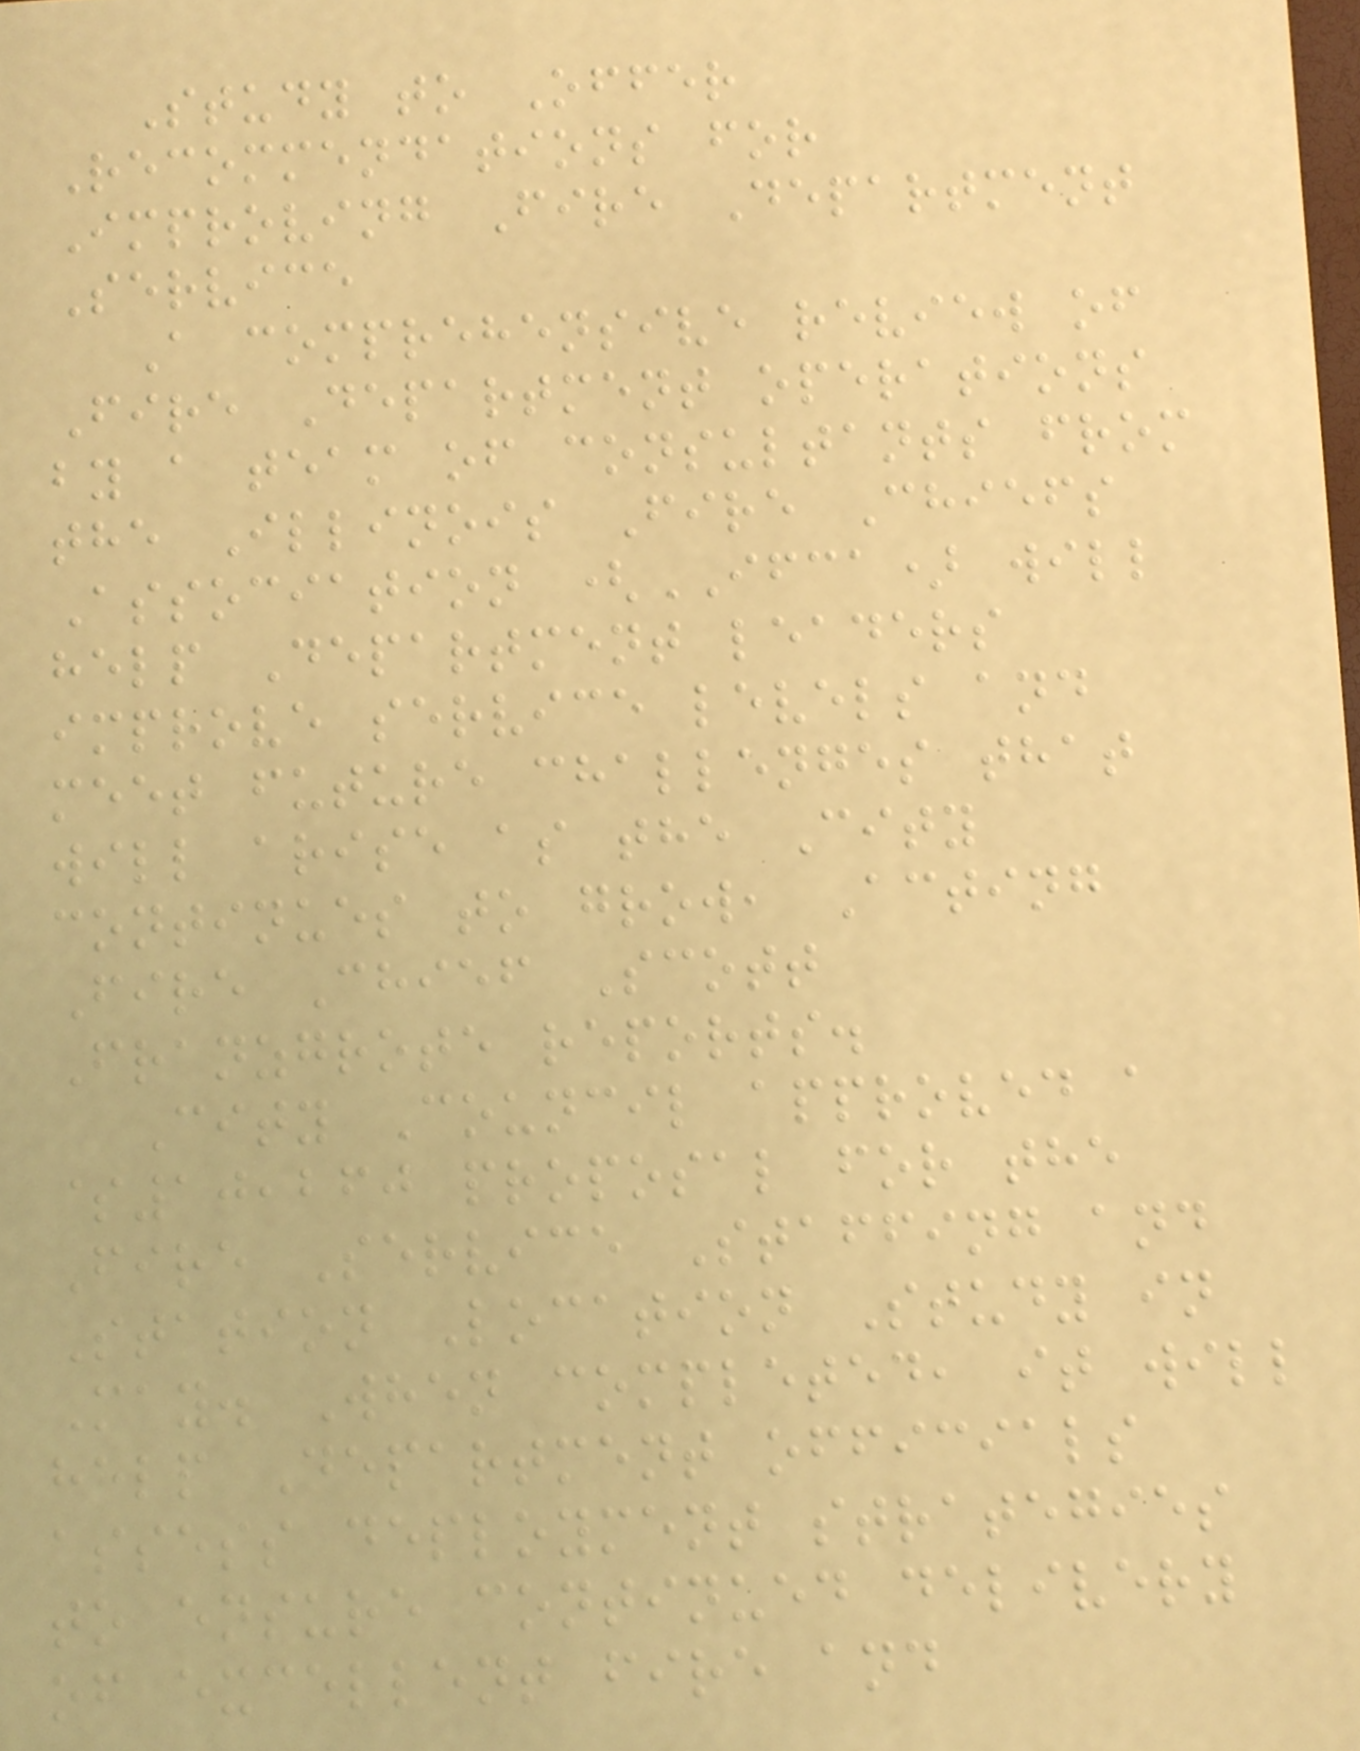Study to Offer
Recommendations for
Improving Fire Department
Service
A comprehensive review of
Fire Department operations
by a team of consultants from
the Illinois Fire Chiefs
Association (IFCA) will
help Department leaders
improve service levels and
meet future challenges that
will arise as the City
continues to grow, Acting
Fire Chief Scott
Franzgrote reports.
City Council approved a
$10,260 proposal for the
Fire Service Staffing and
Station Location Study in
May. When completed, it will
help Department officials
assess deployment strategies
to ensure continued delivery
of excellent fire and
